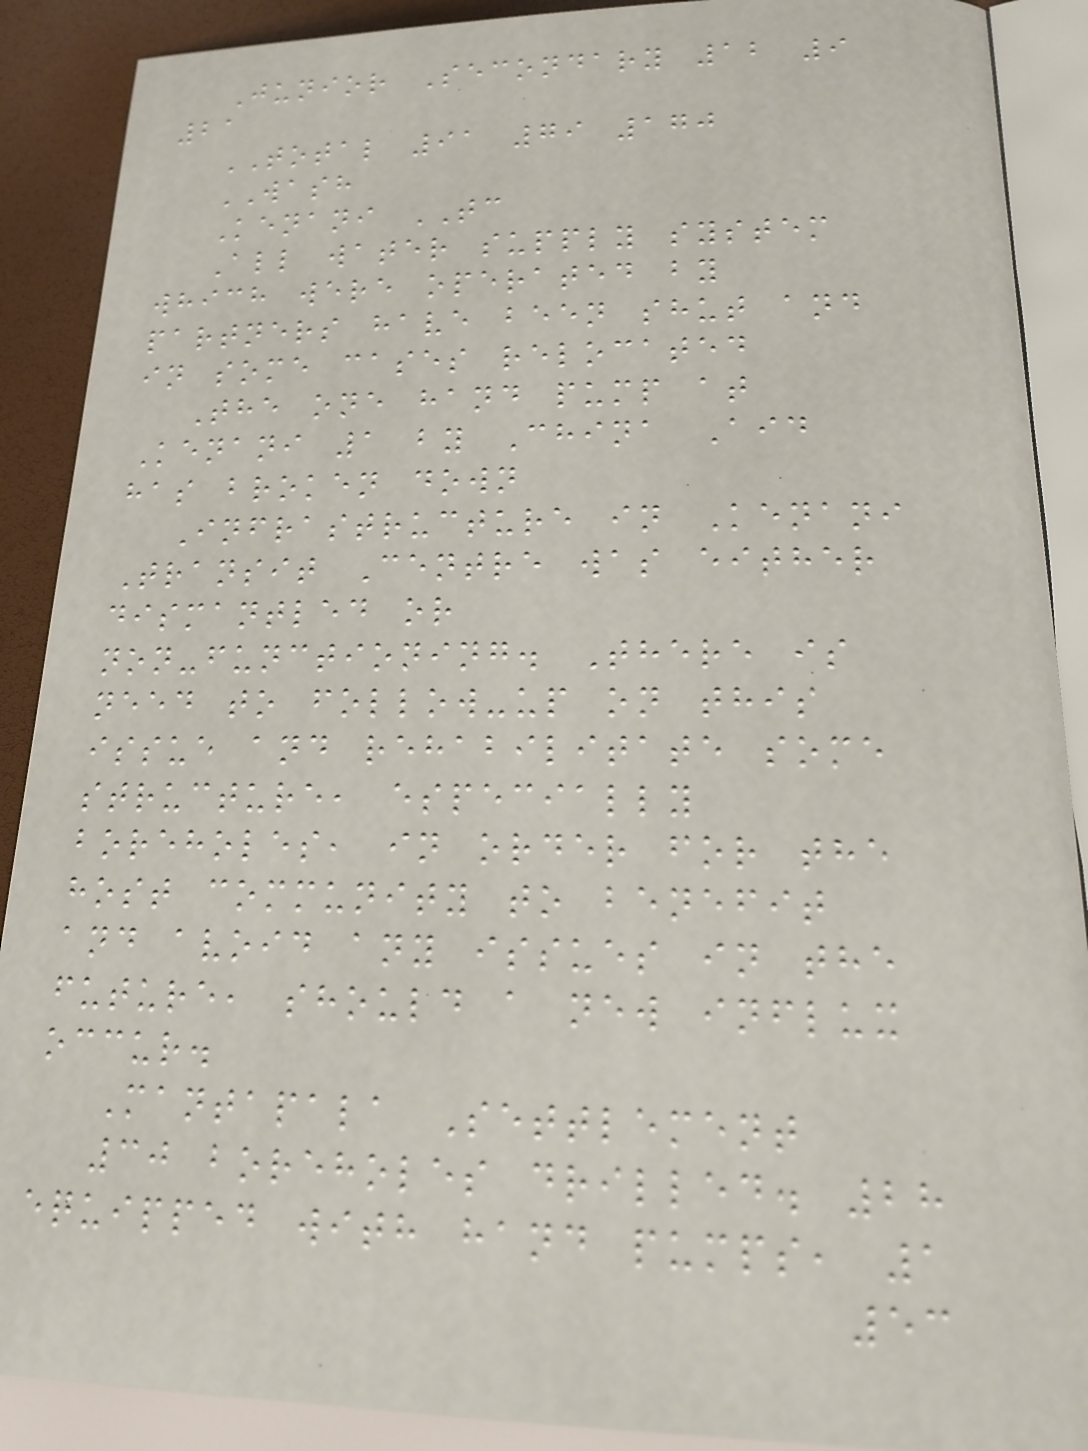Junior Secondary 12 9
21
TOTAL 91 79 170
WASH
Kenani TC
All water supply system
which were operated by
partners have been shut and
in some cases relocated
The one hand pump at
Kenani 1 by China Aid
has broken down
Infrastructure in Kenani
Transit Centre was either
dismantled or
non-functioning. There is
need to follow-up on this
issue and rehabilitate some
structure, especially
boreholes, in order for the
host community to benefit
and avoid any issues in the
future, should a new influx
occur.
Mantapala Settlement
30 boreholes drilled. 28
equipped with hand pumps, 1
53
